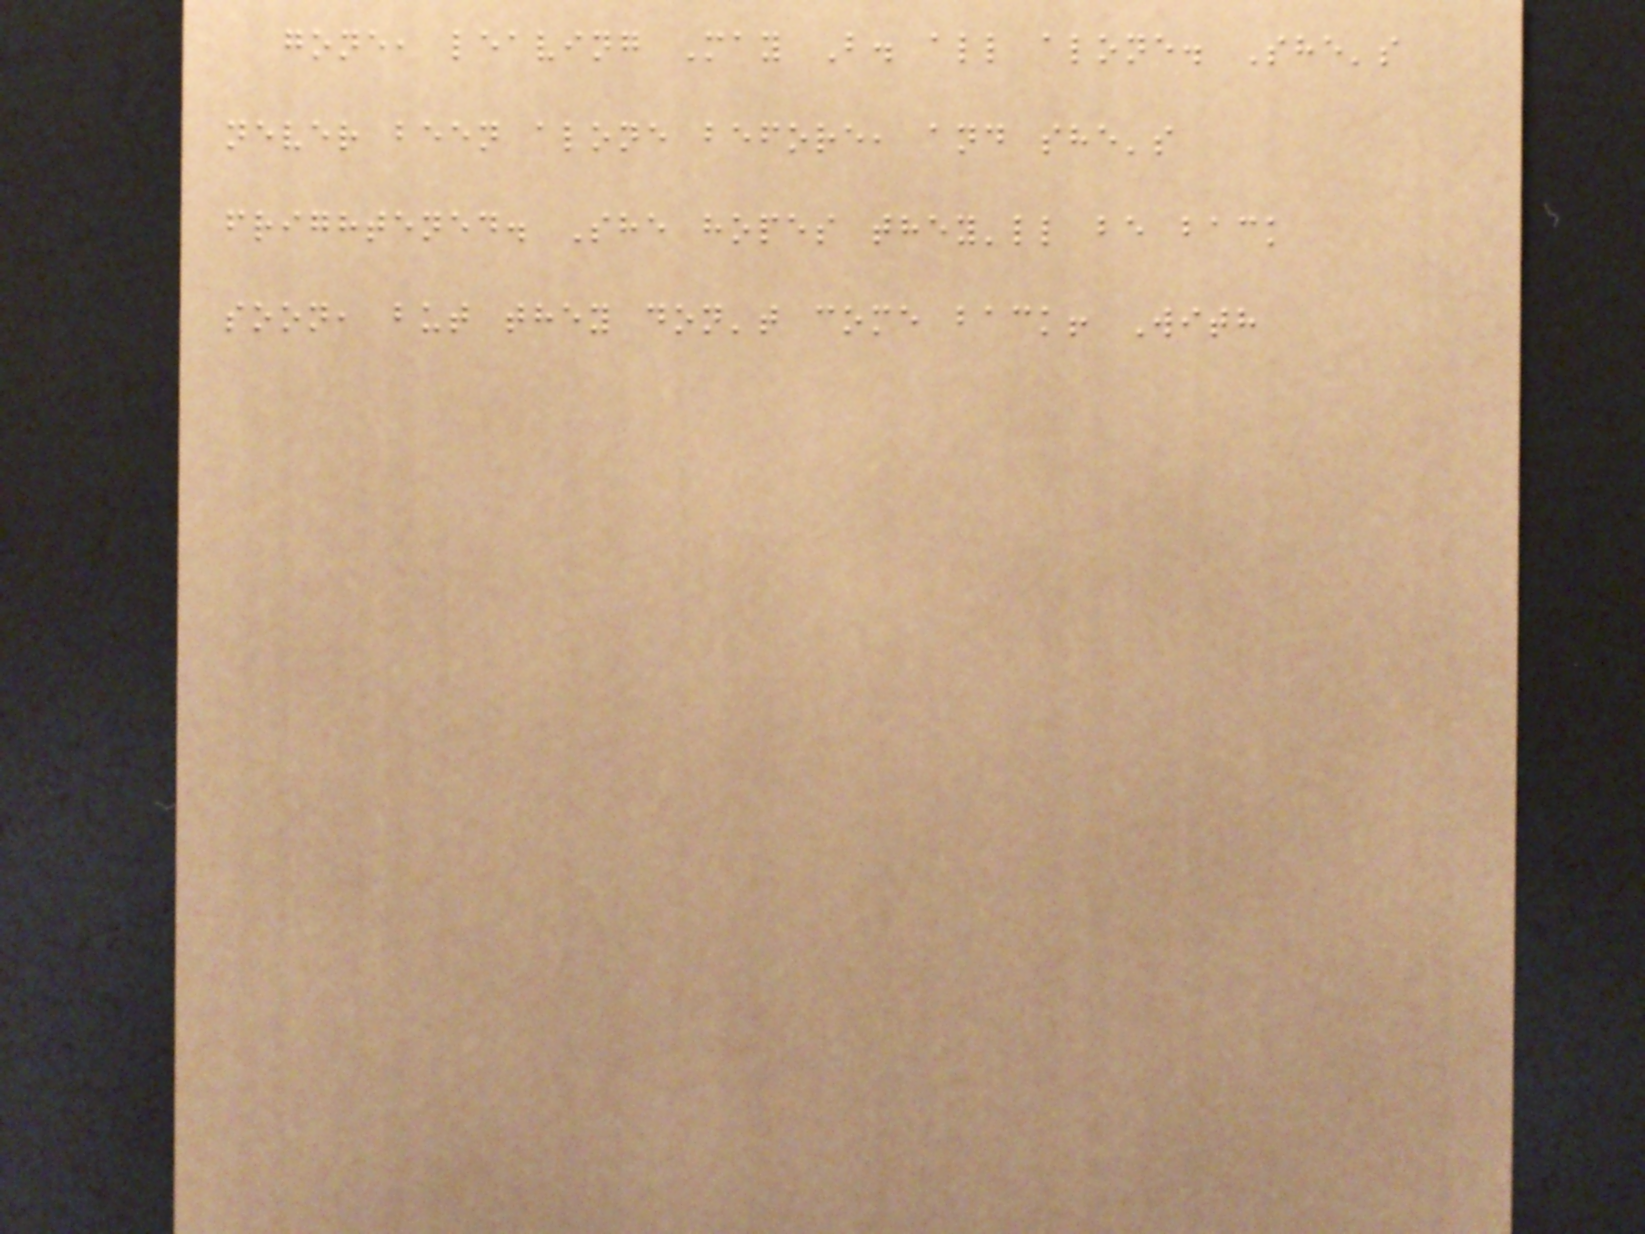gone, leaving May B. all alone. She's
never been alone before, and she's
frightened. She hopes they'll be back
soon, but they don't come back! With
